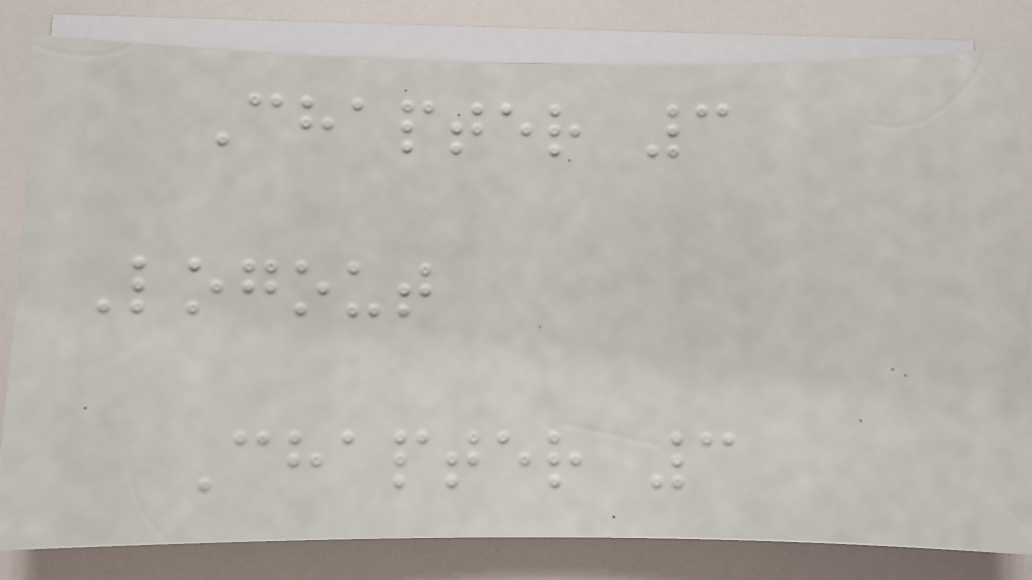Chapter 3
Logout
Chapter 3
